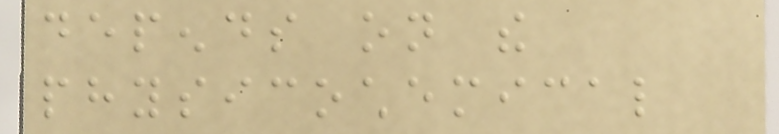depends on the
physicochemical
